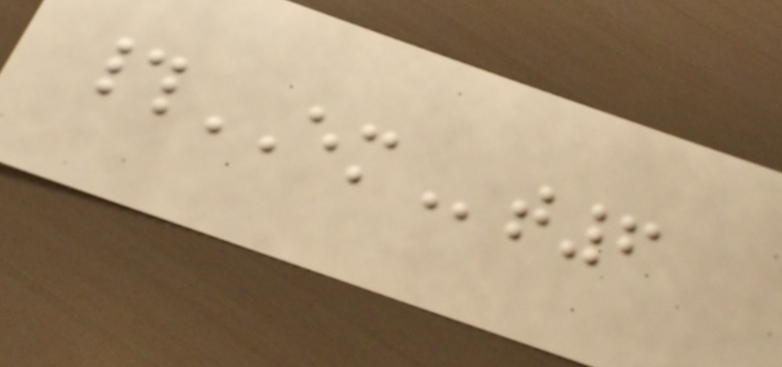#EMt6
